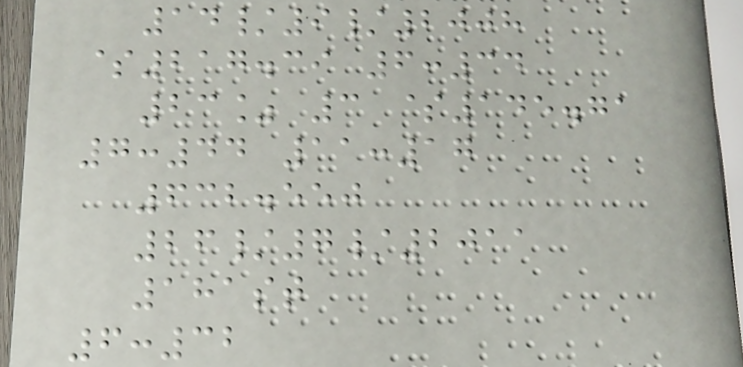14/9/2008
$217.39 6:34
23% 3 $145.71
7:44 11:17
632.550
26/7/2011
181st
6:32
